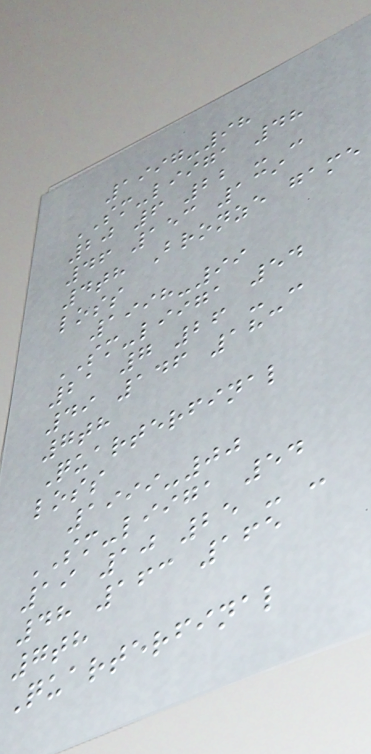1997-98
SM-liiga 48
20 6 22 - -
46 153 139
4th Bronze game
loss
1998-99
SM-liiga 54
21 7 26 - -
49 146 183
7th
Quarterfinal
loss
1999-00
SM-liiga 54
19 10 25 - -
48 163 165
7th
Quarterfinal
